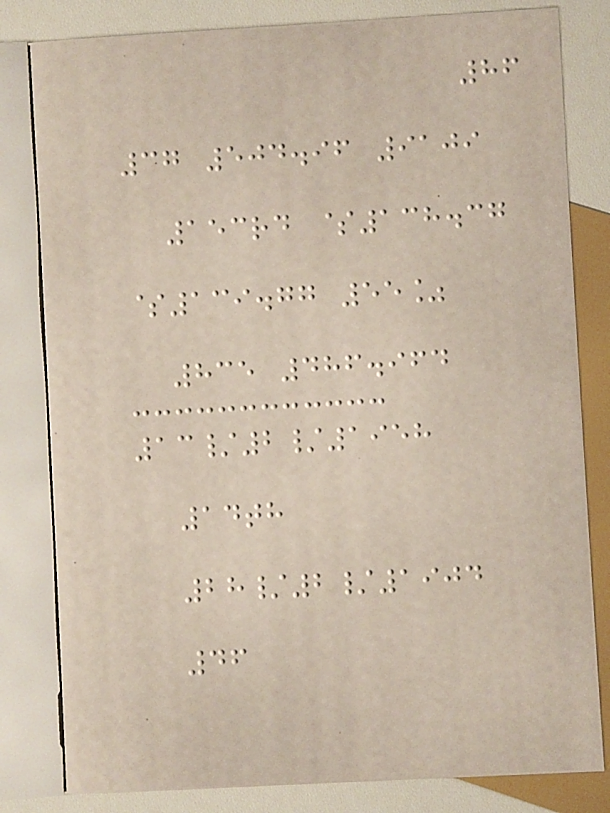86
37 504.96 9109
153rd $138.37
$139.77 55%
835 486.964
13/2/1958
14th
28/2/1904
46
